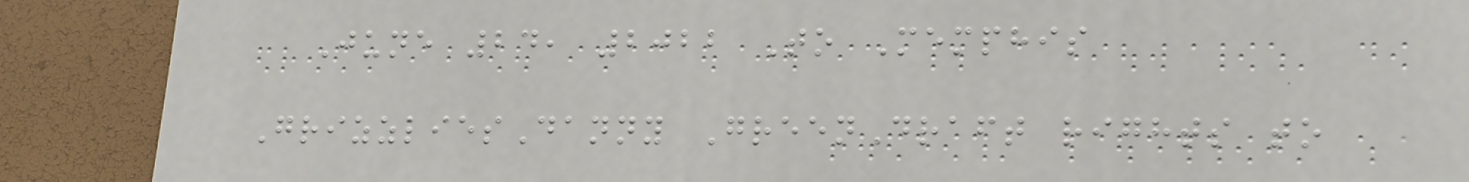June 24, 2022 To Memphis
GrizzliesDanny GreenDraft rights to
